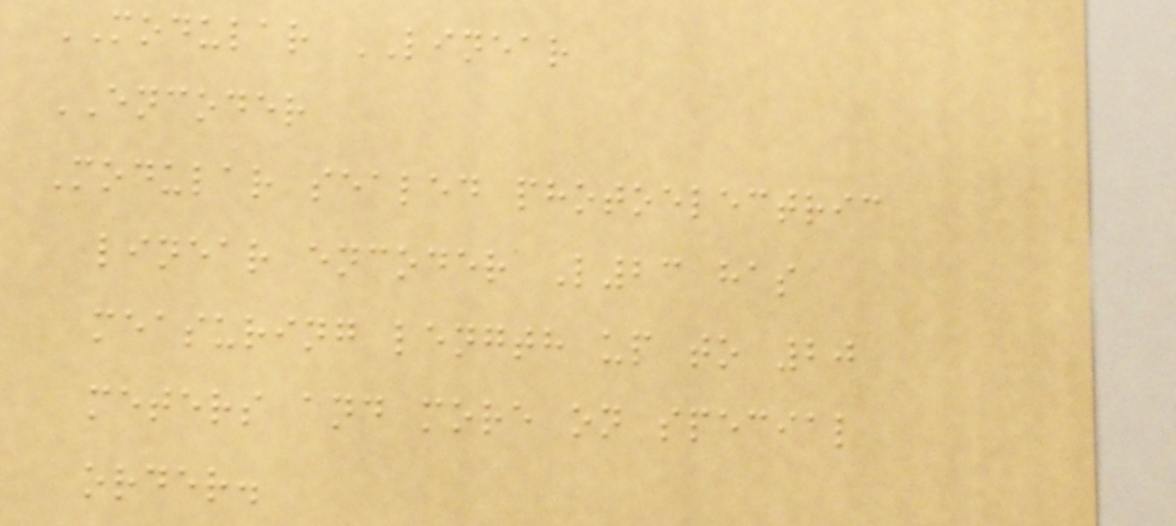MODULAR LINEAR
ENCODER
Modular sealed photoelectric
linear encoder L23 has
measuring length up to 20
meters and more on special
order.
